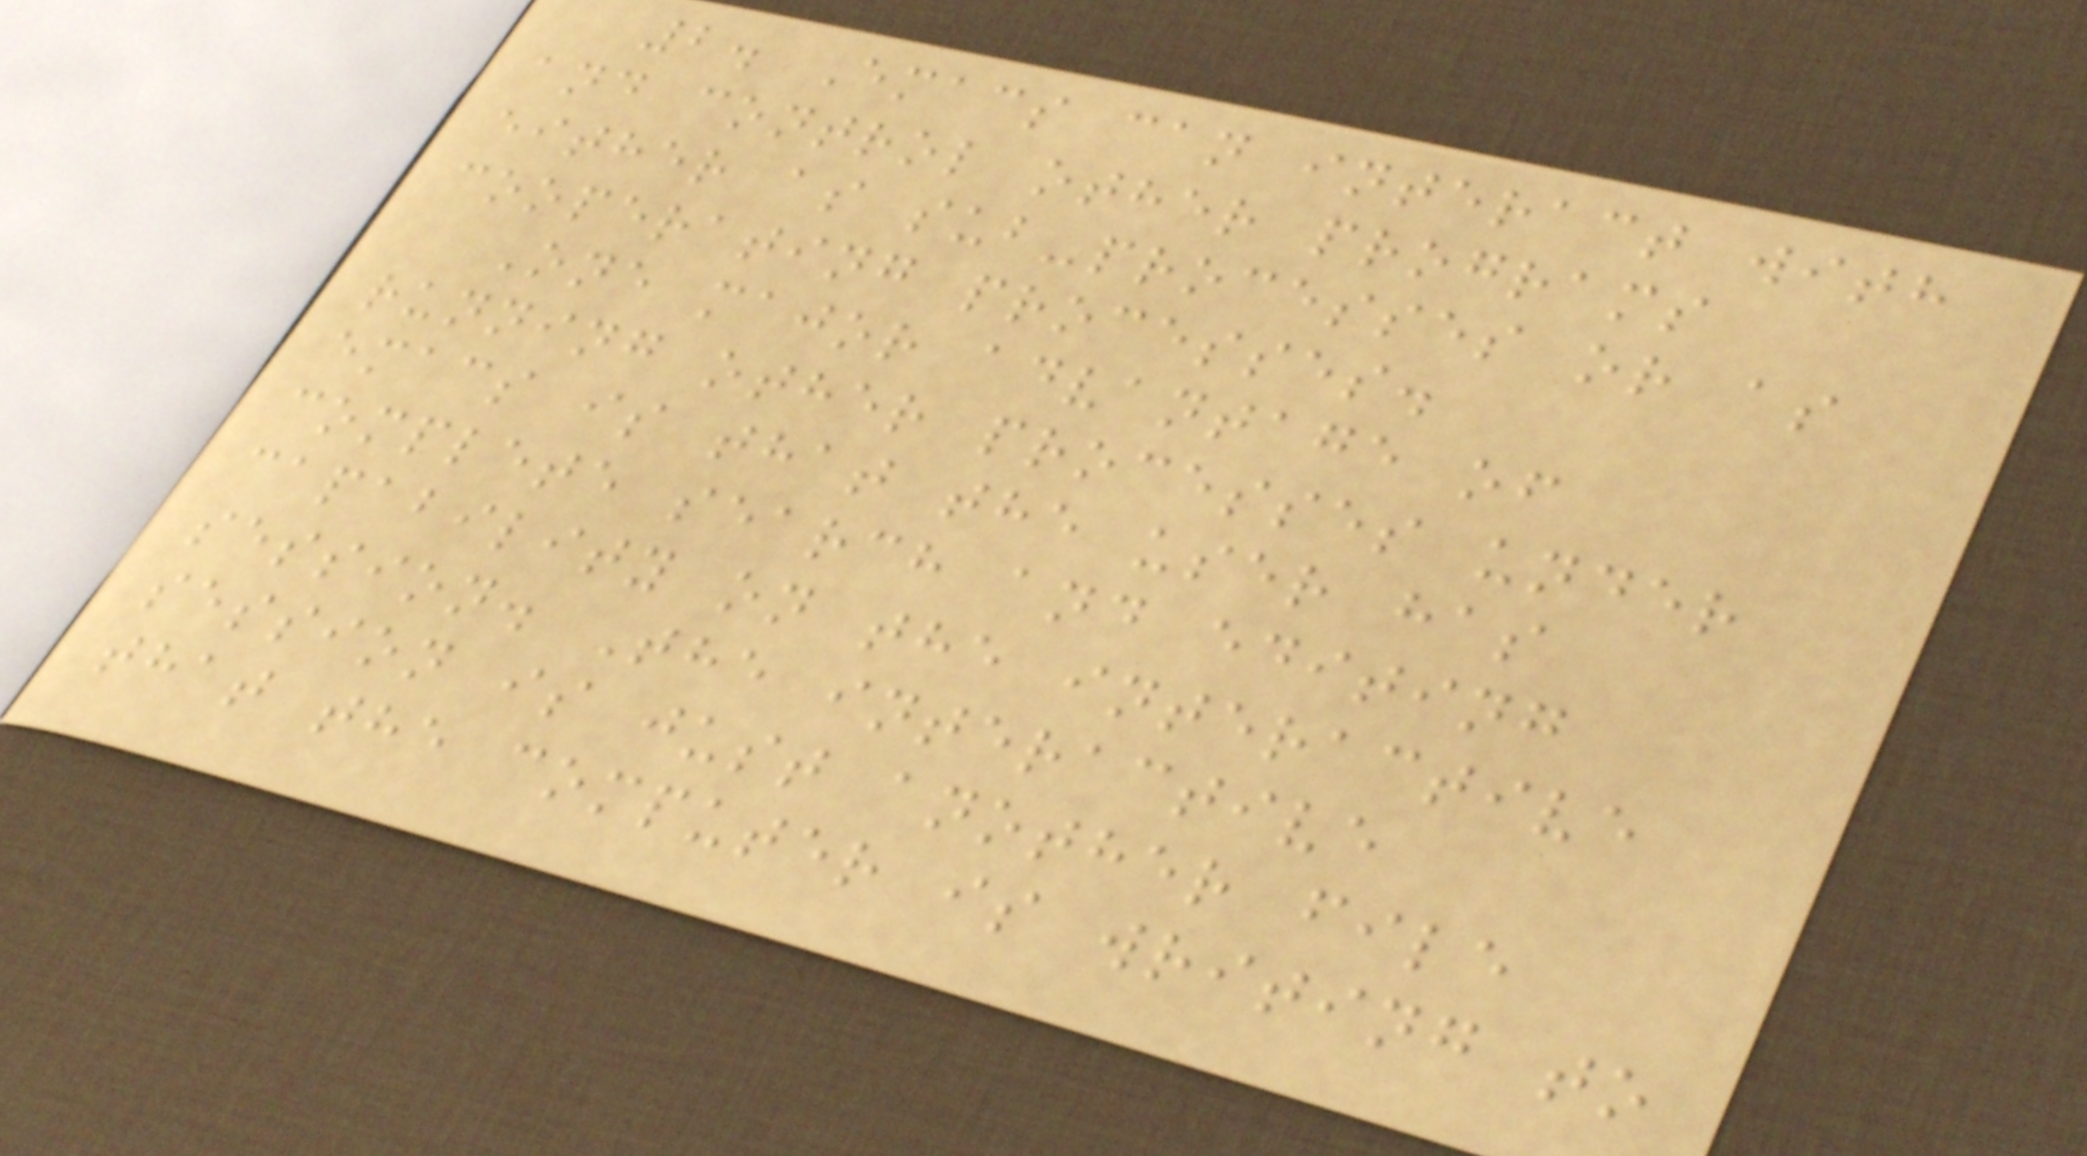2. Emacs can interact with
and control other programs
either as sub-processes or as
cooperating processes.
One major advantage of
running other processes under
emacs is that the user has
complete search and editing
capability on the interactive
session. The interactive
session is just another file
that the computer is writing to
